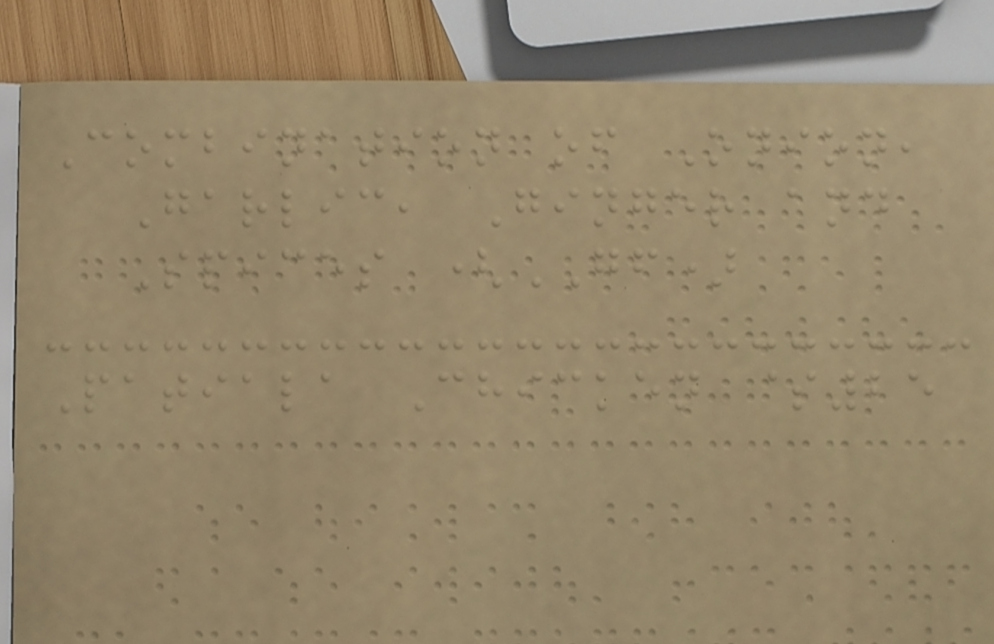Combination of Onion,
Garlic, Ginger and
Spices (GF)
Patiala Chicken $25
